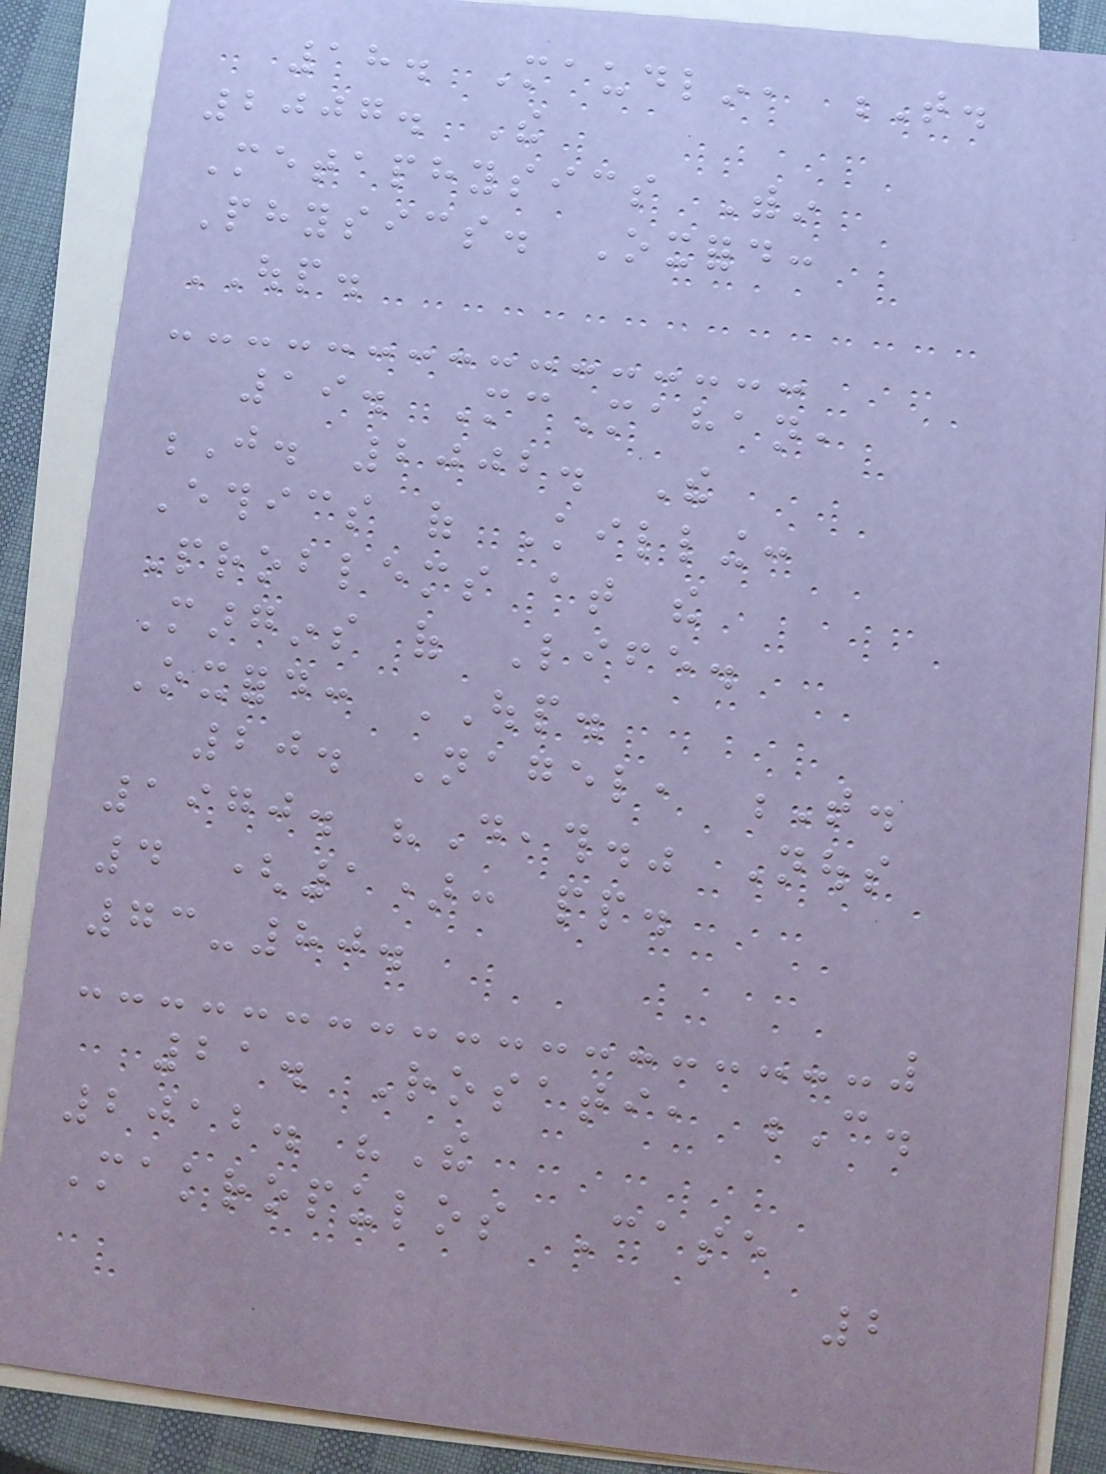18. Maudlin, T.
2007. The
Metaphysics Within
Physics. Oxford:
OUP.
19. McMahan,
J. 2002. The
Ethics of Killing:
Problems at the
Margins of Life.
Oxford: OUP.
20. Nagel, T.
1970. "Death." Nous
4 (1): pp.
73-80.
21. Rosati, C.
2012. "The
Makropulos Case
2
